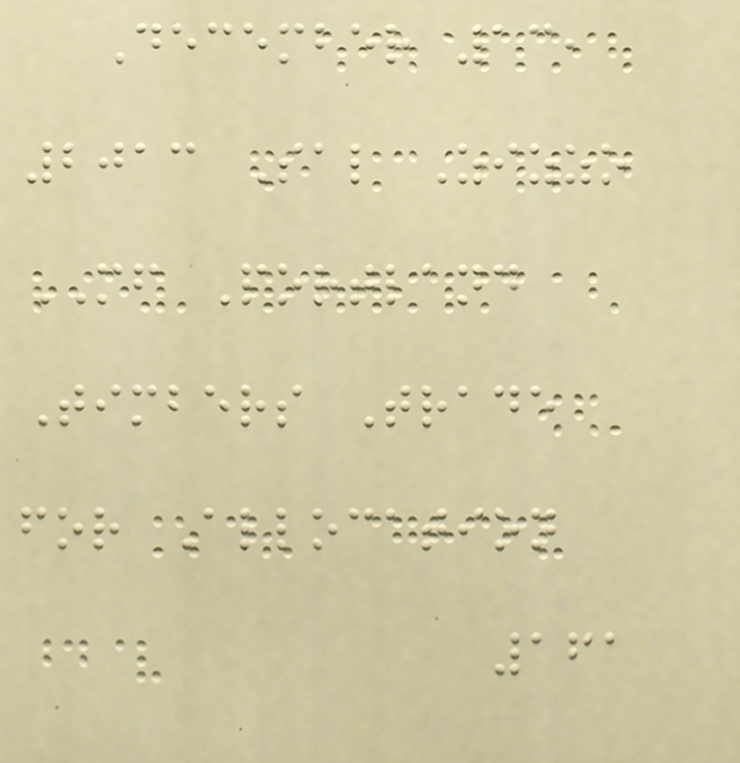December 13,
2013 Sal Zizzo
MF Portland
Timbers Trade
for Allocation
161
